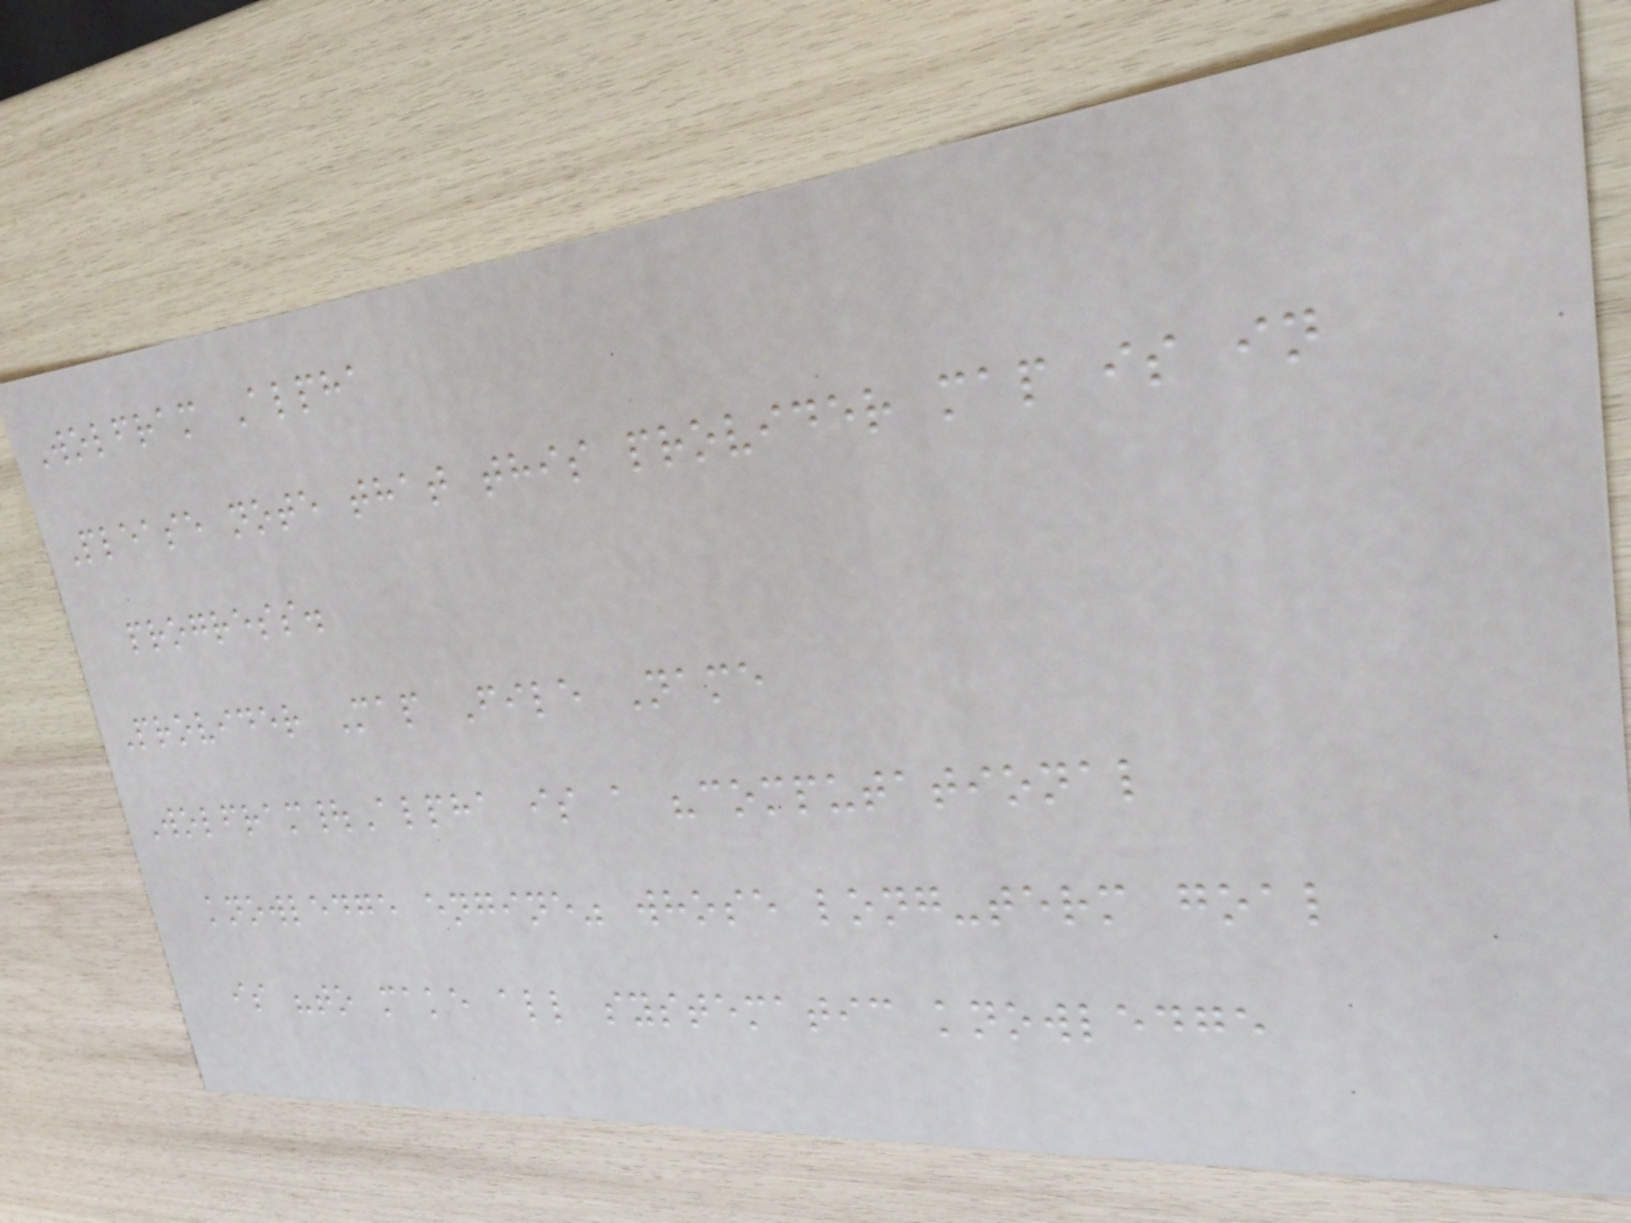Wolfram Alpha
Please note that this provider map is in
progress.
Provider Map File Name
Wolfram|Alpha is a "computational
knowledge engine" whose long-term goal
is "to make all systematic knowledge
